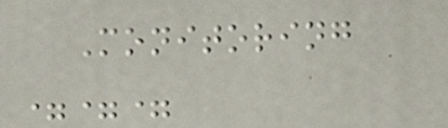Monitoring
===
